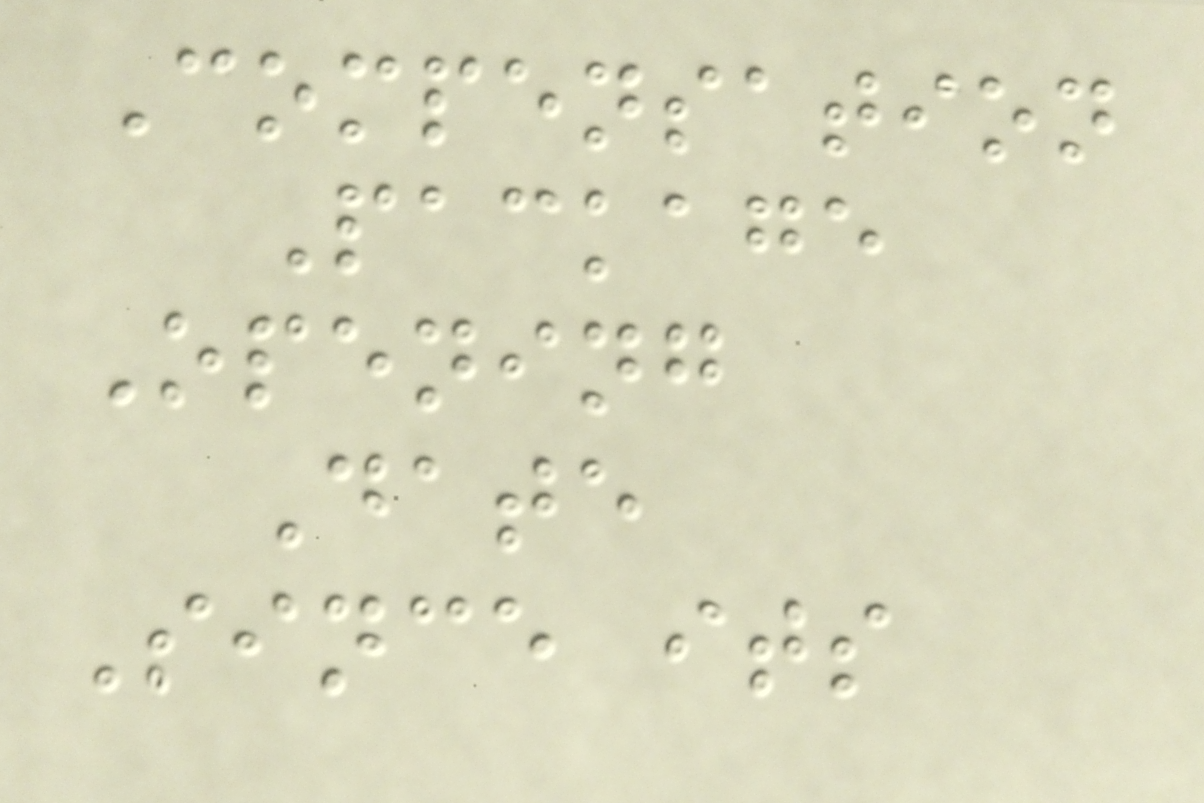Compensation
Package
Opening
Date
Since its
